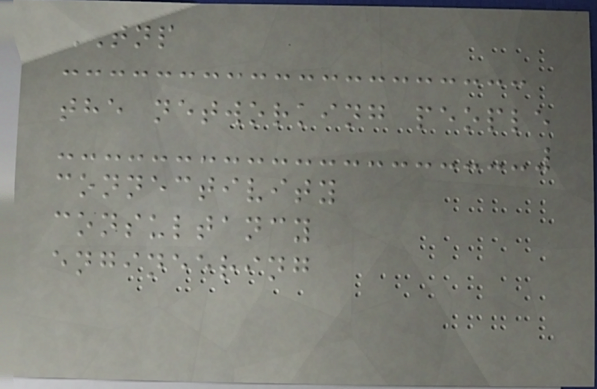TNP
the networking people
connectivity
consultancy
engineering
